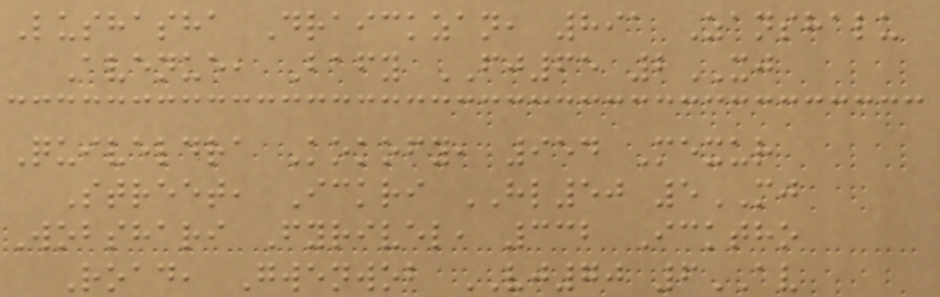Lushasha Draickzan, 891 Zanshalu
Avenue, Bafy FJ65 2XJ
Quiveldra Kokofy, 954 Mexur
Street, Ickri HL50 5MJ
Wobshari Fyrivel, 332 Icktho
Road, Gwenwob VJ70 6AV
